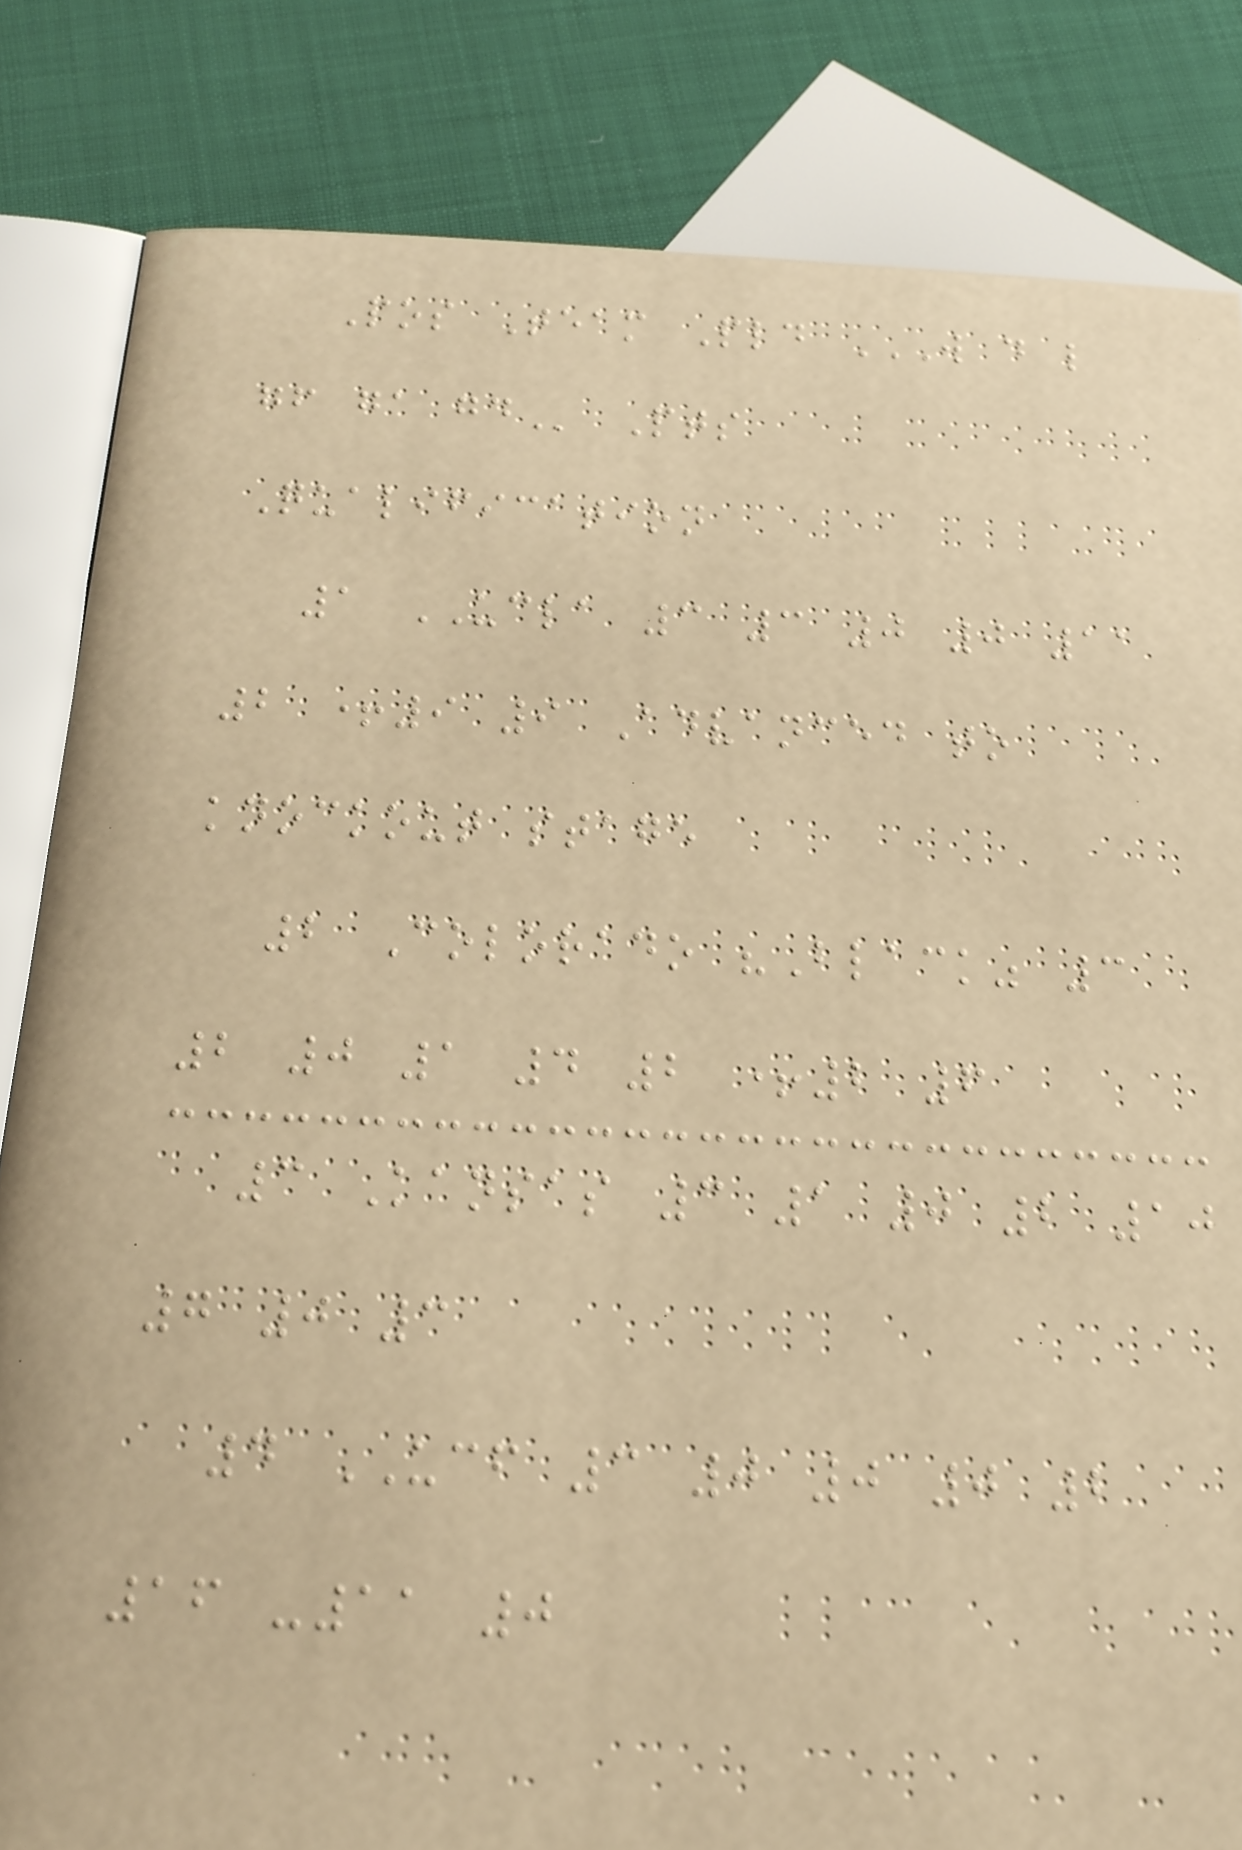Pos Team Pld W D L
GF GA GD Pts
Qualification
1 UCLA 3 3 0 0 11
2 +9 9 Advanced to
knockout stage
2 Colorado "Black" 3
2 0 1 4 2 +2 6
3 Kansas 3 1 0 2 10
7 0 3
4 UCF 3 0 0 0 2
16 -11 0
